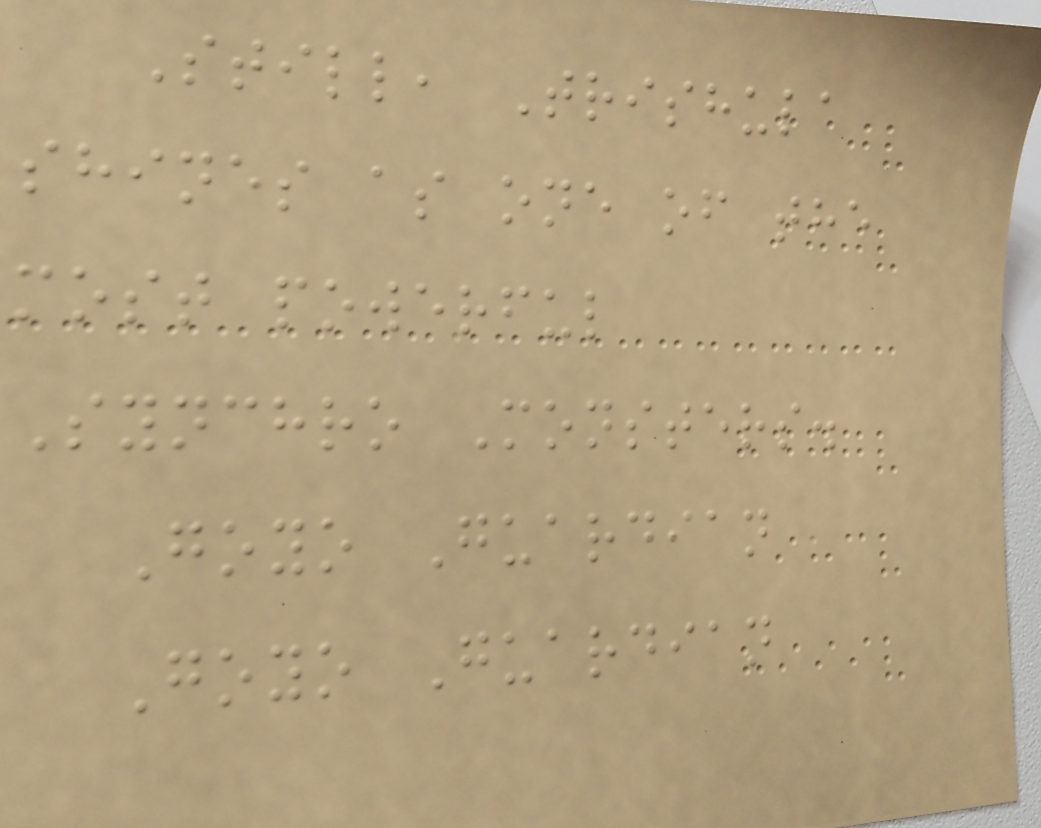Still, Trishula
shines as one of the
most powerful
Synchro Monsters.
Goyo Guardian
Goyo Guardian
